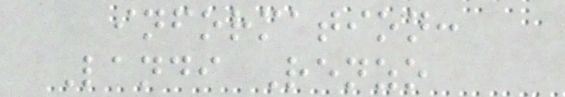information:
Landi Renzo
